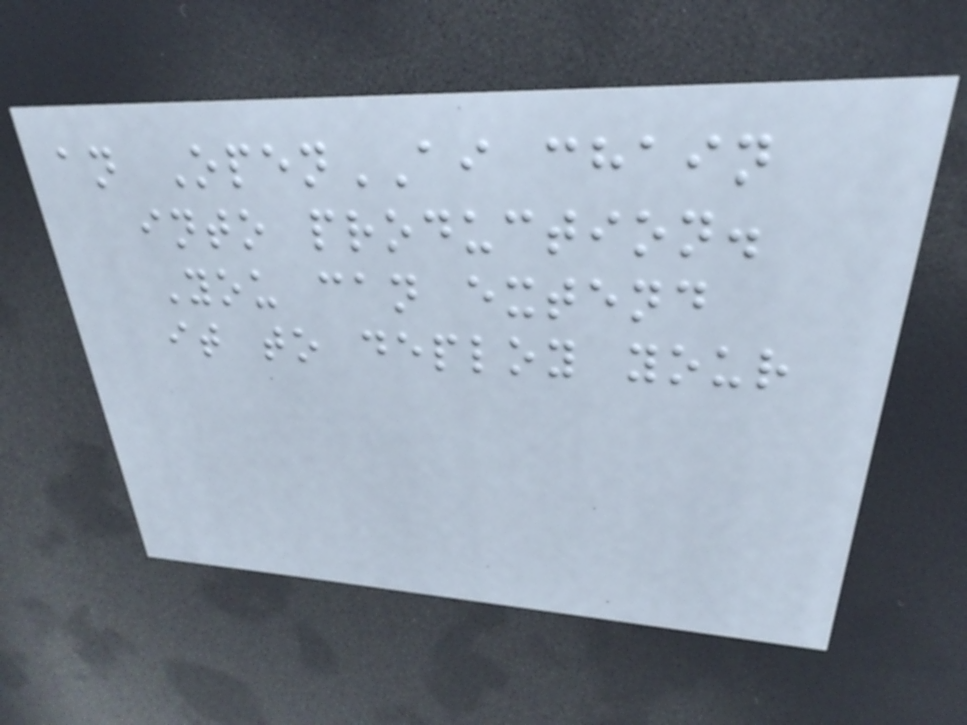an OpenAI chain
into production.
You can extend
it to deploy your
